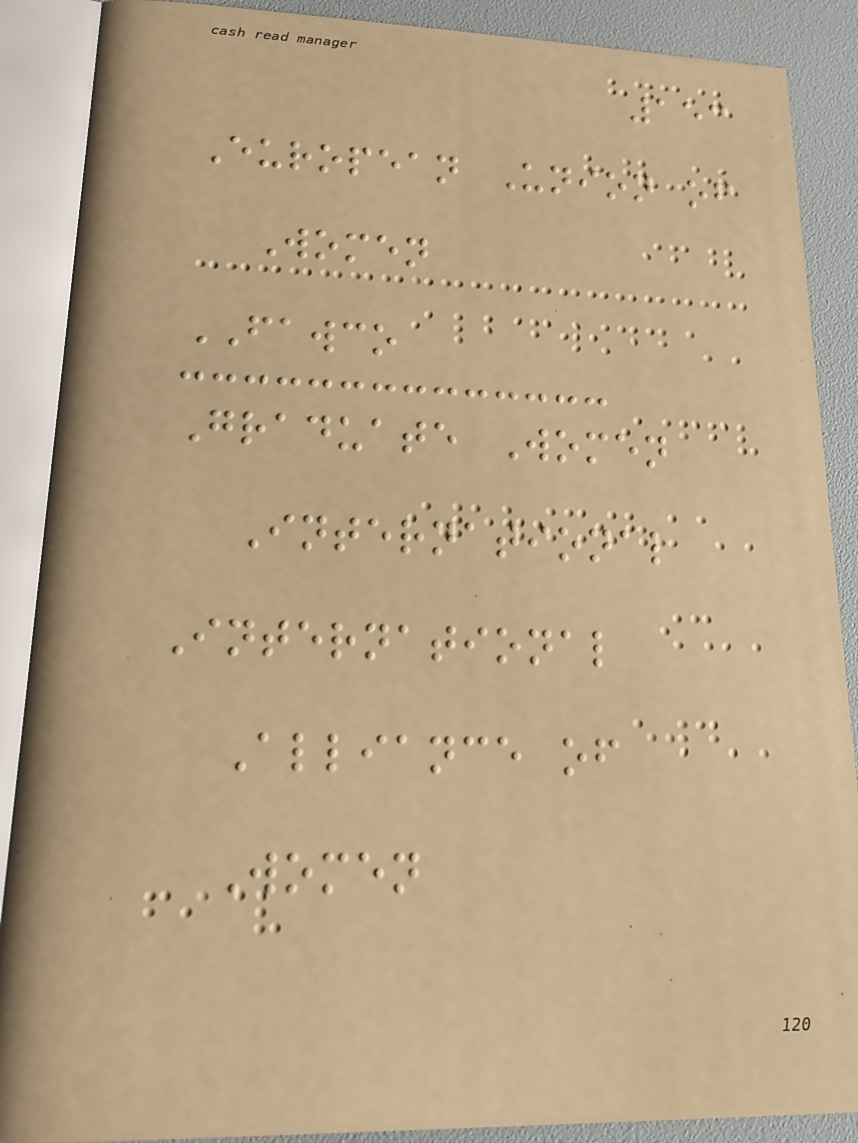153
European Union of
Women
FAWCO
Graduate Women
International
International
Alliance of
Women
